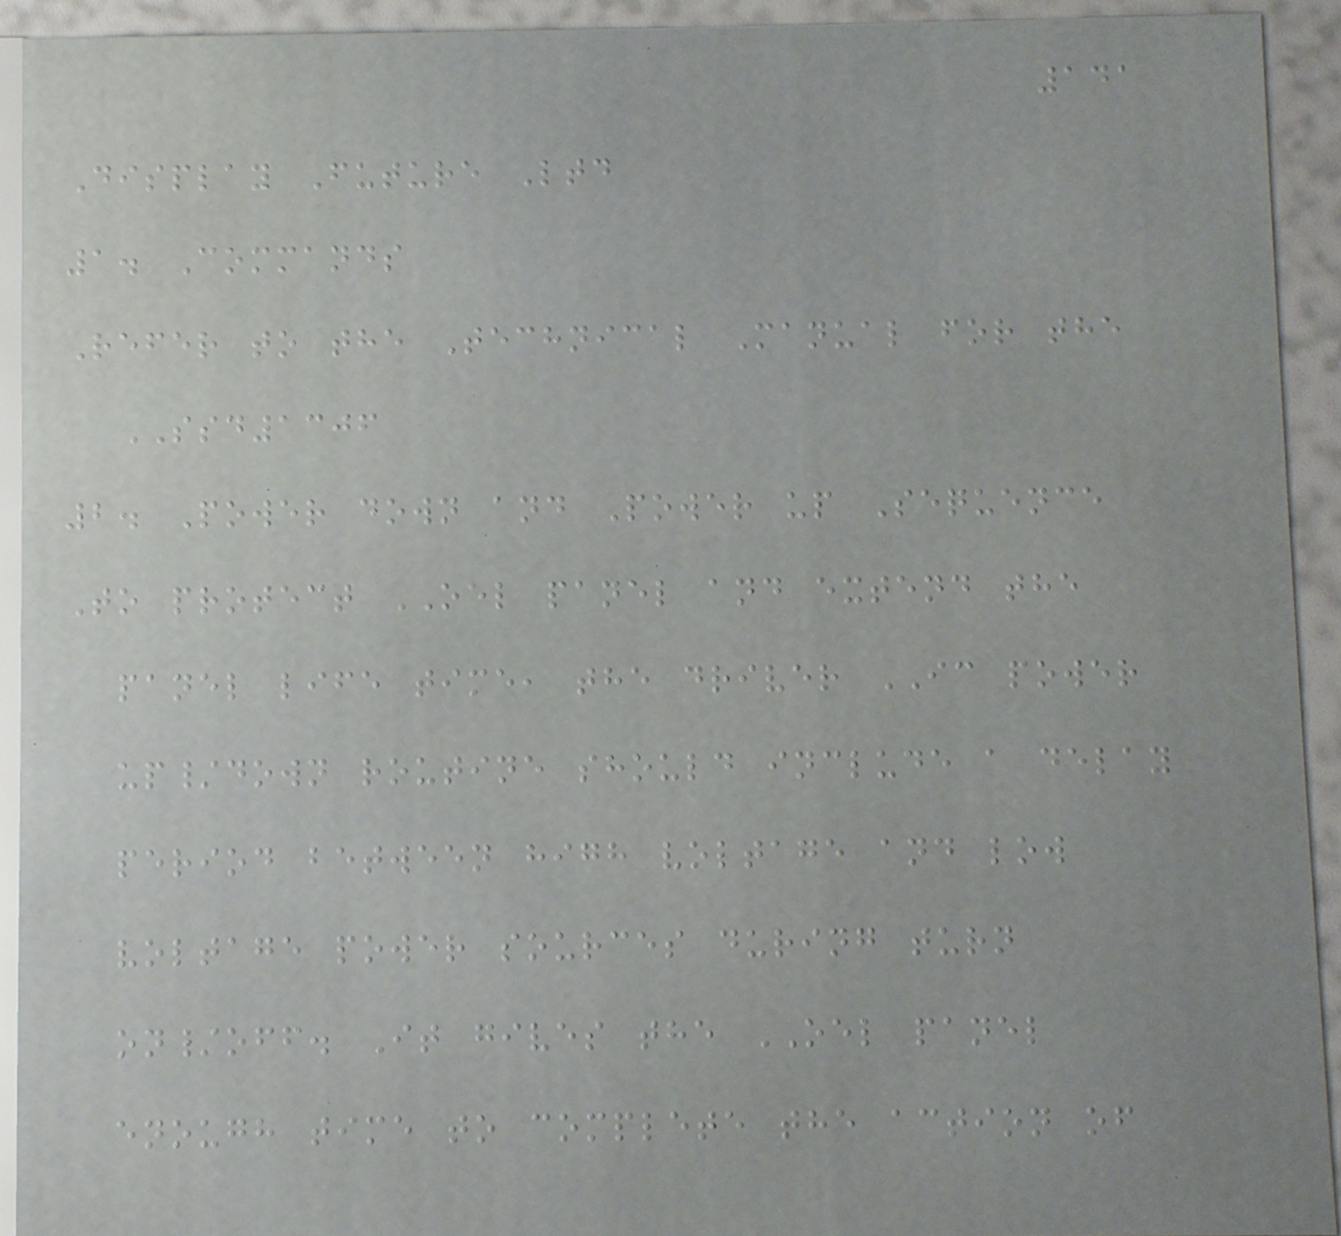141
Display Future Ltd
1. Commands
Refer to the Technical Manual for the
SSD1306
2. Power down and Power up Sequence
To protect OEL panel and extend the
panel life time, the driver IC power
up/down routine should include a delay
period between high voltage and low
voltage power sources during turn
on/off. It gives the OEL panel
enough time to complete the action of
